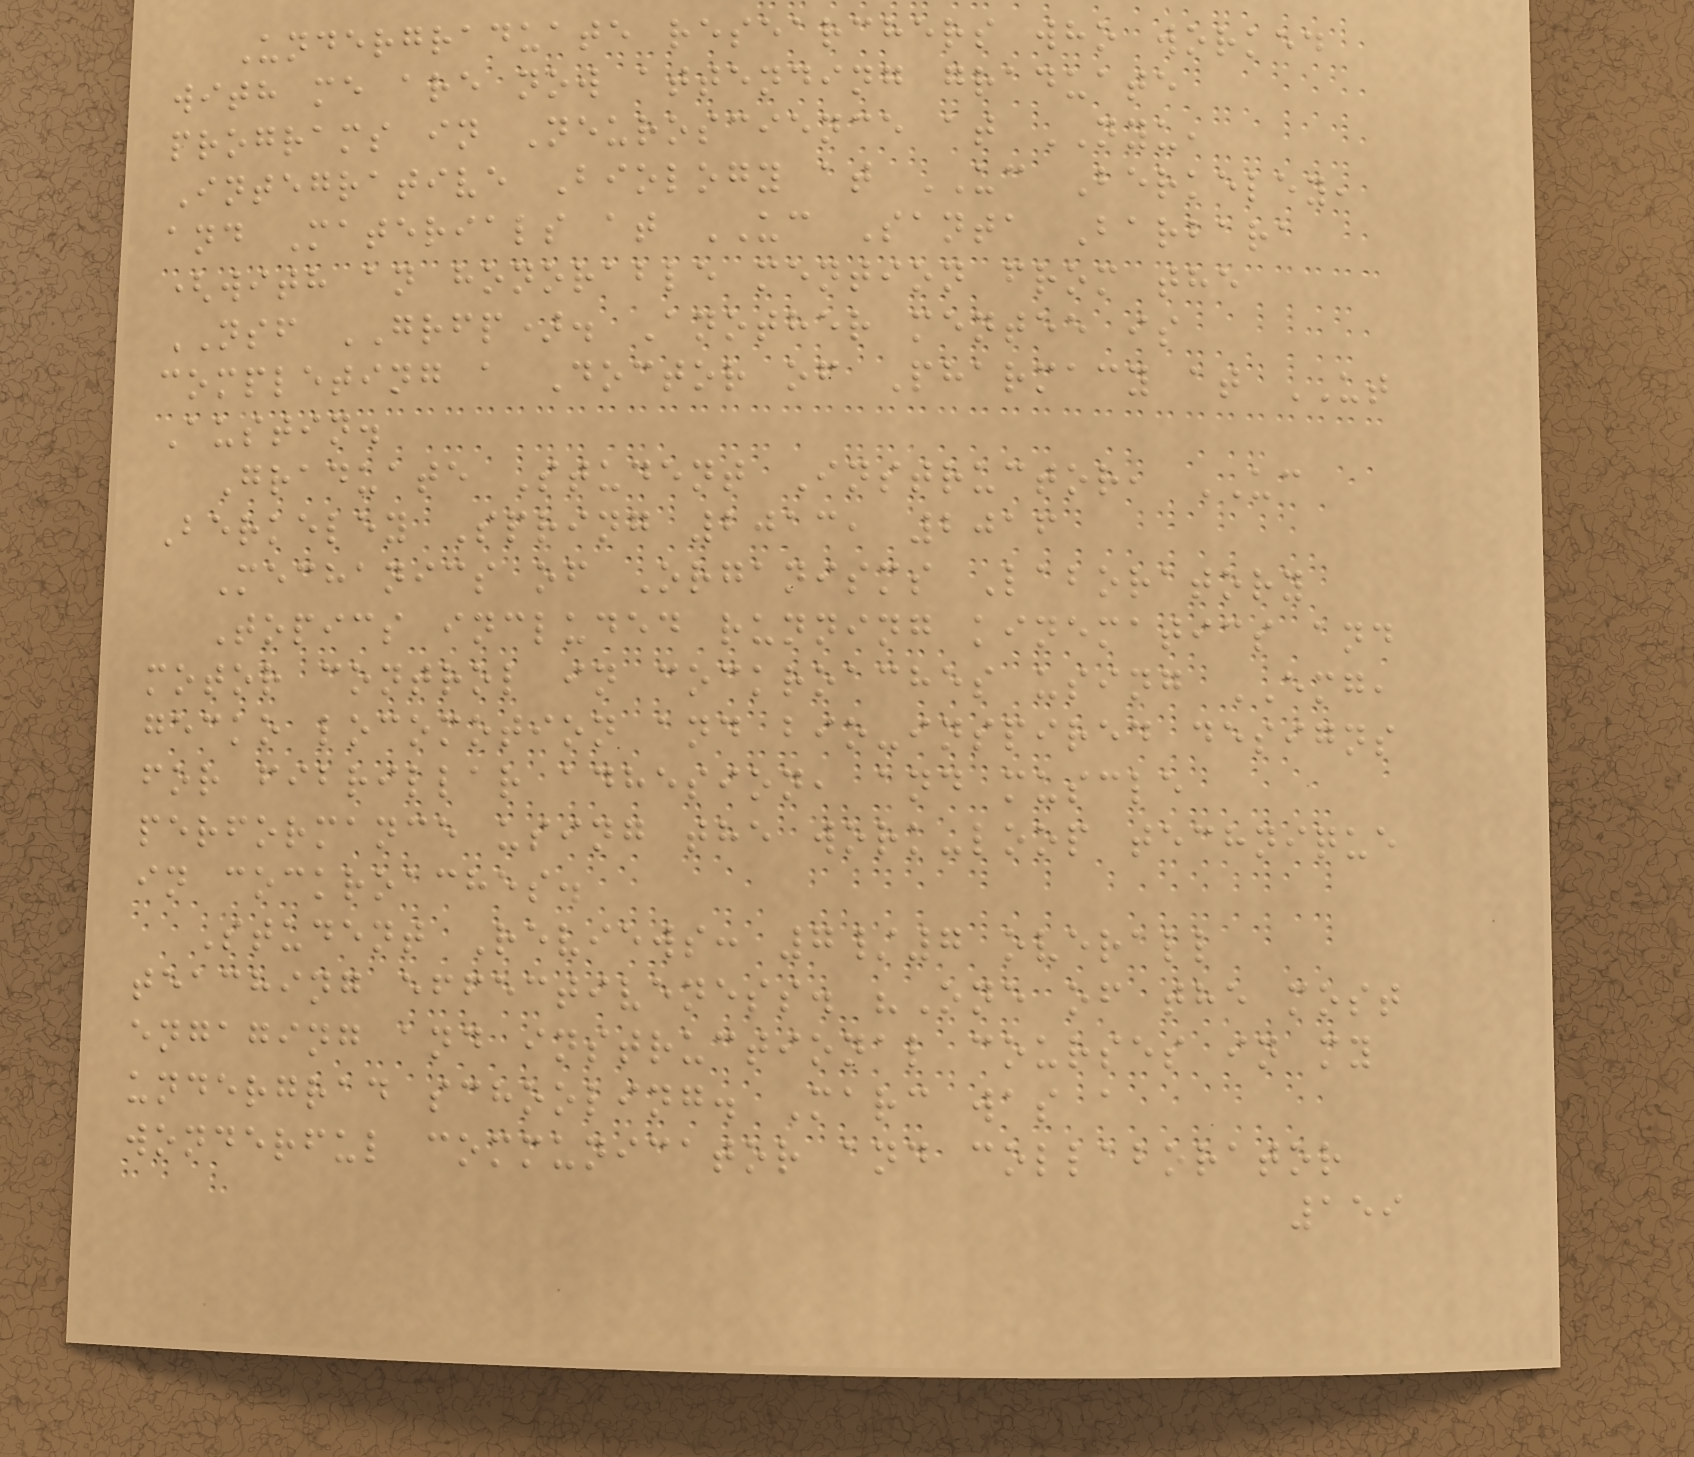Undergraduate researchers who worked
with me are now attending graduate
programs in Neuroscience at NYU,
Integrative Biology at UC Berkeley,
and Materials at UC Santa Barbara
(with an honorable mention from the
NSF GRFP). Another mentee is
completing a Doctor of Pharmacy at UT
Austin.
Graduate Student Instructor, UC
Berkeley Spring 2013, 2016
Mechanics of Organisms Laboratory
Topics included running kinematics and
motor control in cockroaches using EMG,
gecko locomotion and bio-inspired designs
for fibrillar adhesion, and muscle
performance using the work-loop technique
in cockroaches.
Student Reviews: 7/7 overall
teaching effectiveness. "One of the most
engaging and instructional courses in my
undergrad schooling. Marc was a
wonderful communicator and collaborator
159
